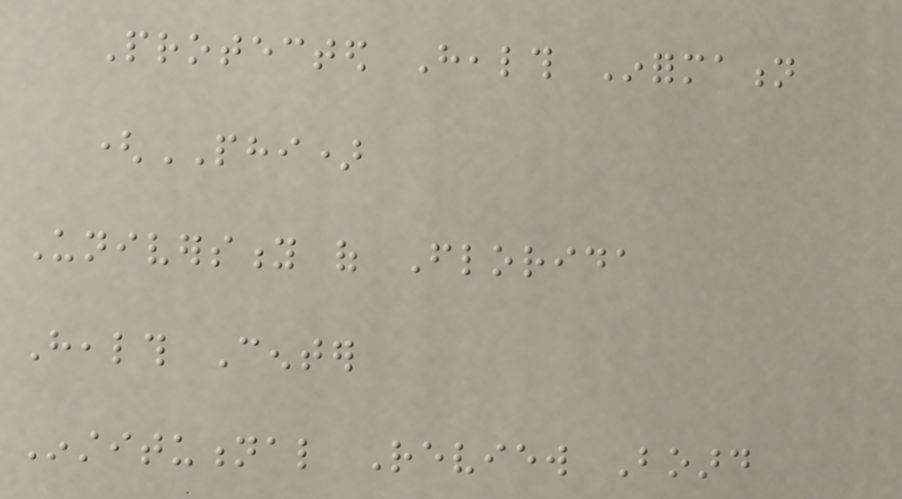Protected Health Information
(PHI)
University of Florida
Health Center
Institutional Review Board
